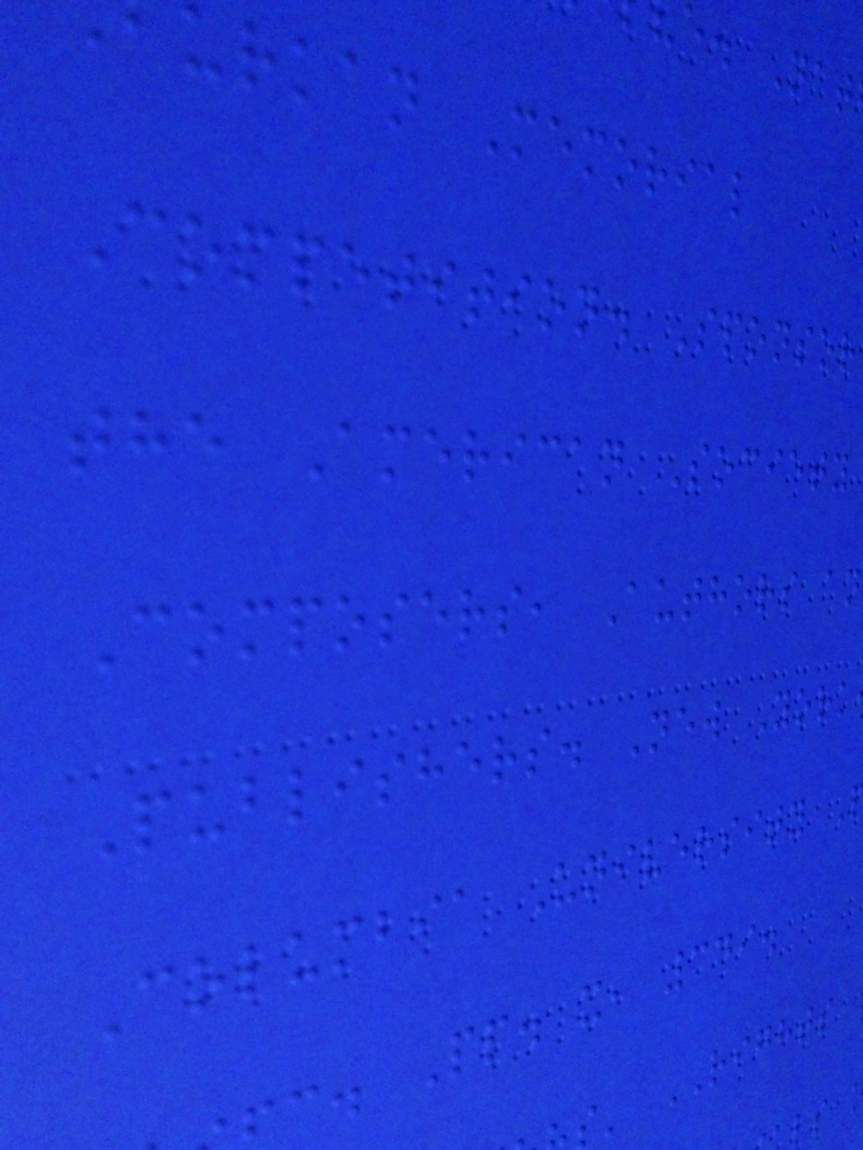e. Nat
urkan Memorial
Competition. Sponsor
the American Society
Composers, Authors an
Publishers. New York
Columbia University
c. Pp. x, 349.
' RIGHTS
